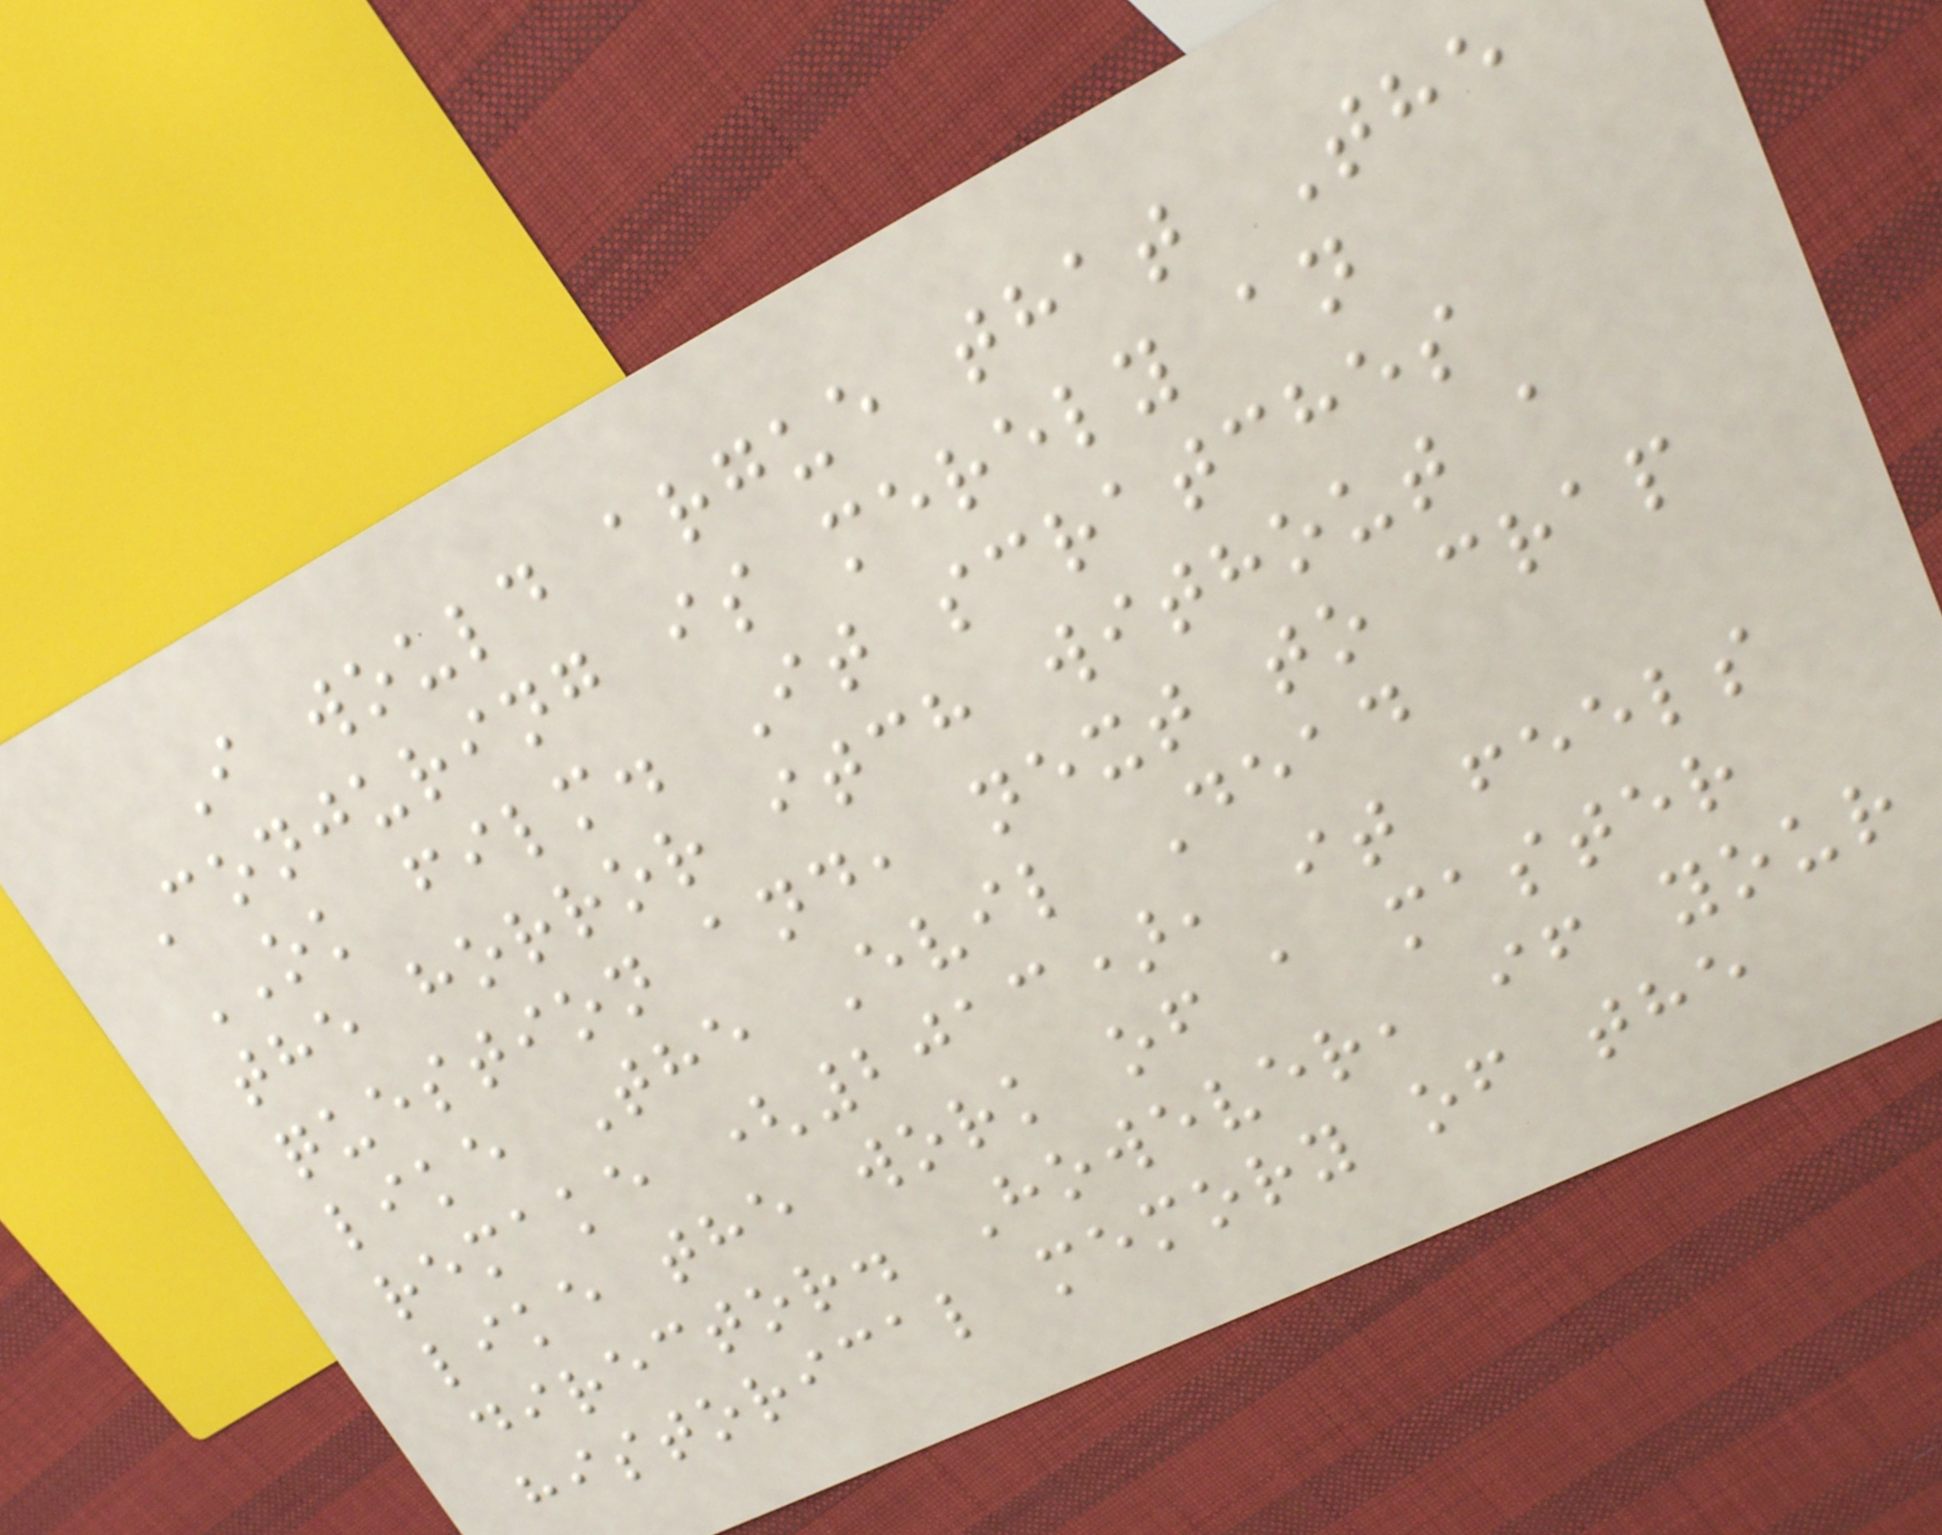I would argue that The
Conjuring is merely an
OK film. It scratches
the horror itch without a
question and, next to crap
like The Evil Dead
remake (2013), it feels
like the work of a master
director. However, if your
historical memory of the
